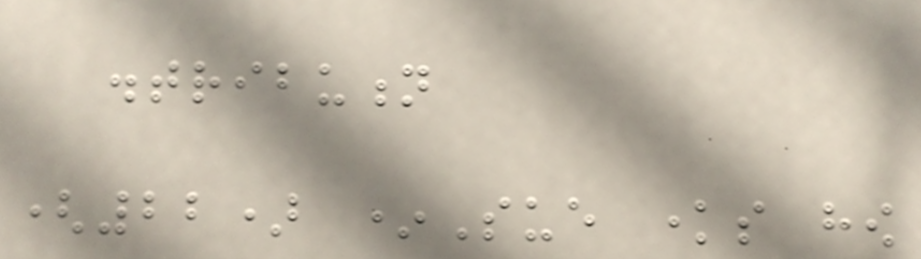distribution
(22) *Sue knows how
